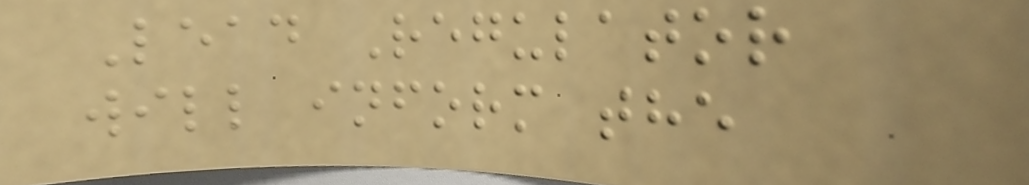Lead Regulator
will inform the
